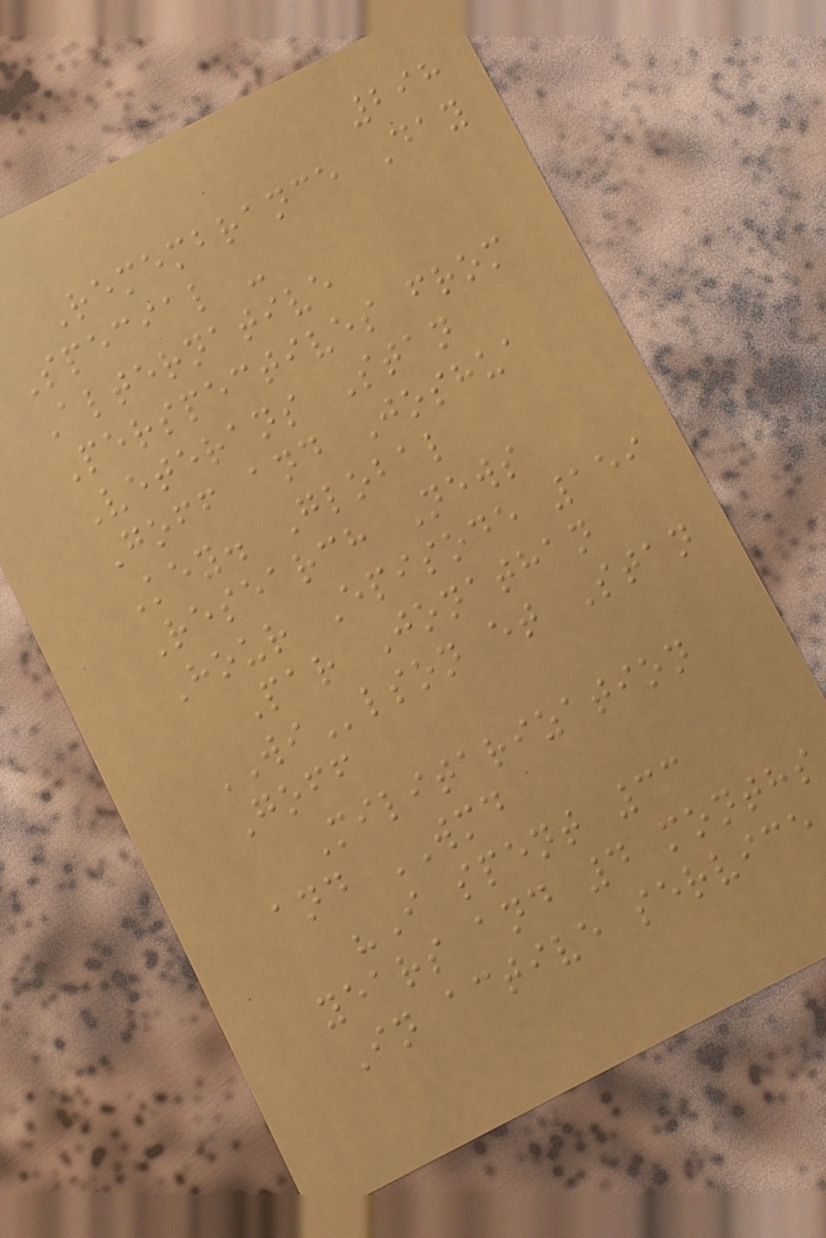298
Remembrance Day
Special -
Alternative
Perspectives from
Veterans Stan
Goff and Joshua
Key. Global
Research News
Hour Episode 159
Par Jonathan
WIlson et Stan
Goff
Militarization
and WMD
"I spent 33
years and 4 months
In active service
